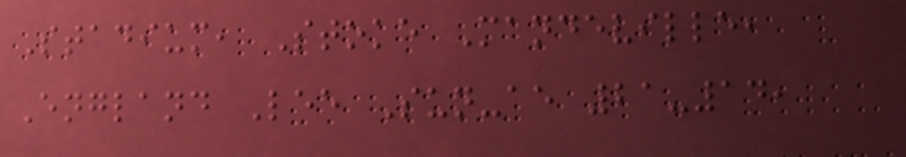Stadium, Stoke Mandeville,
England Lee Sun-ae 21-14,
